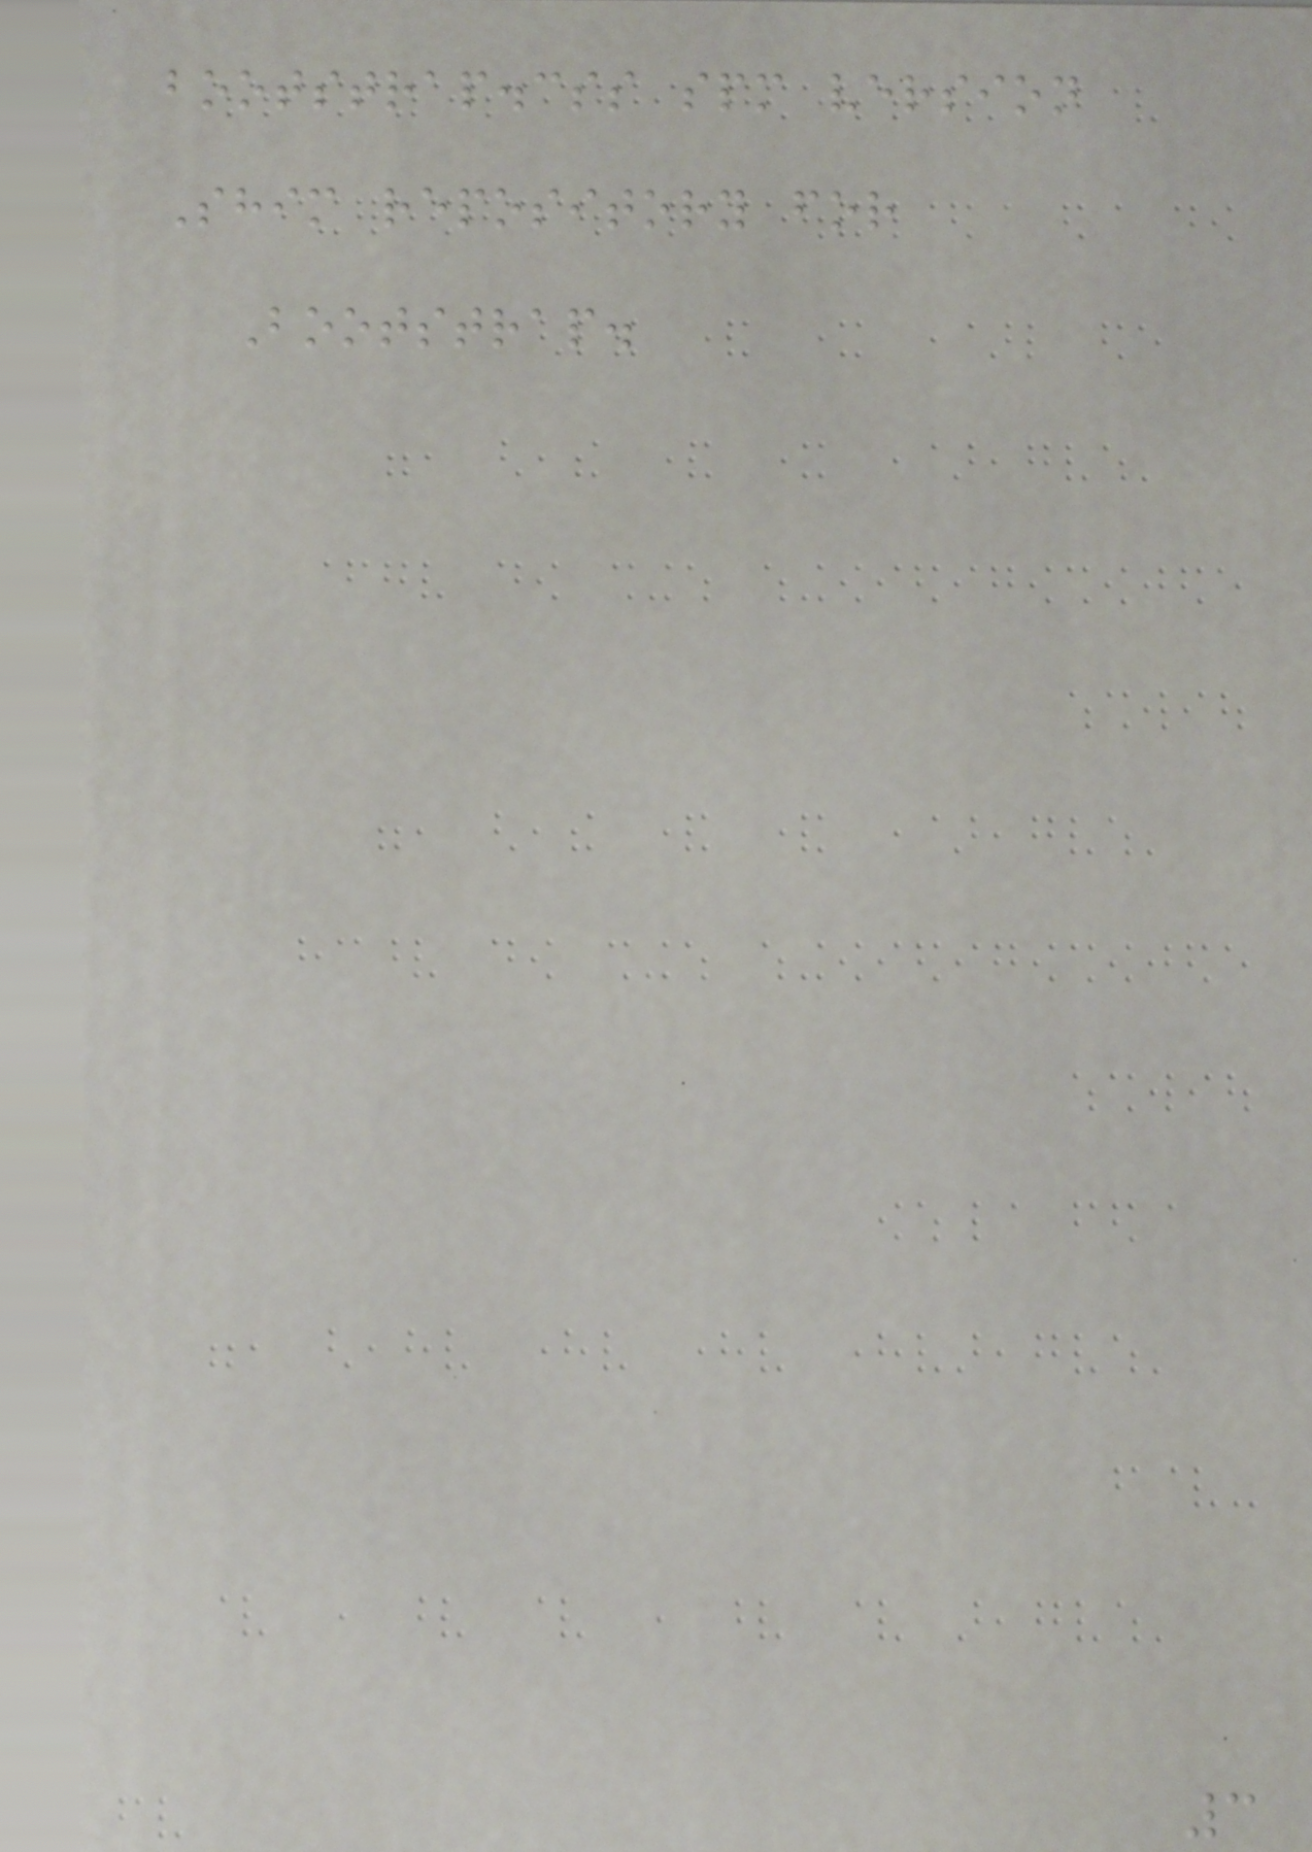bootstrap.css spm version
Shim repository for
Bootstrap.
3
